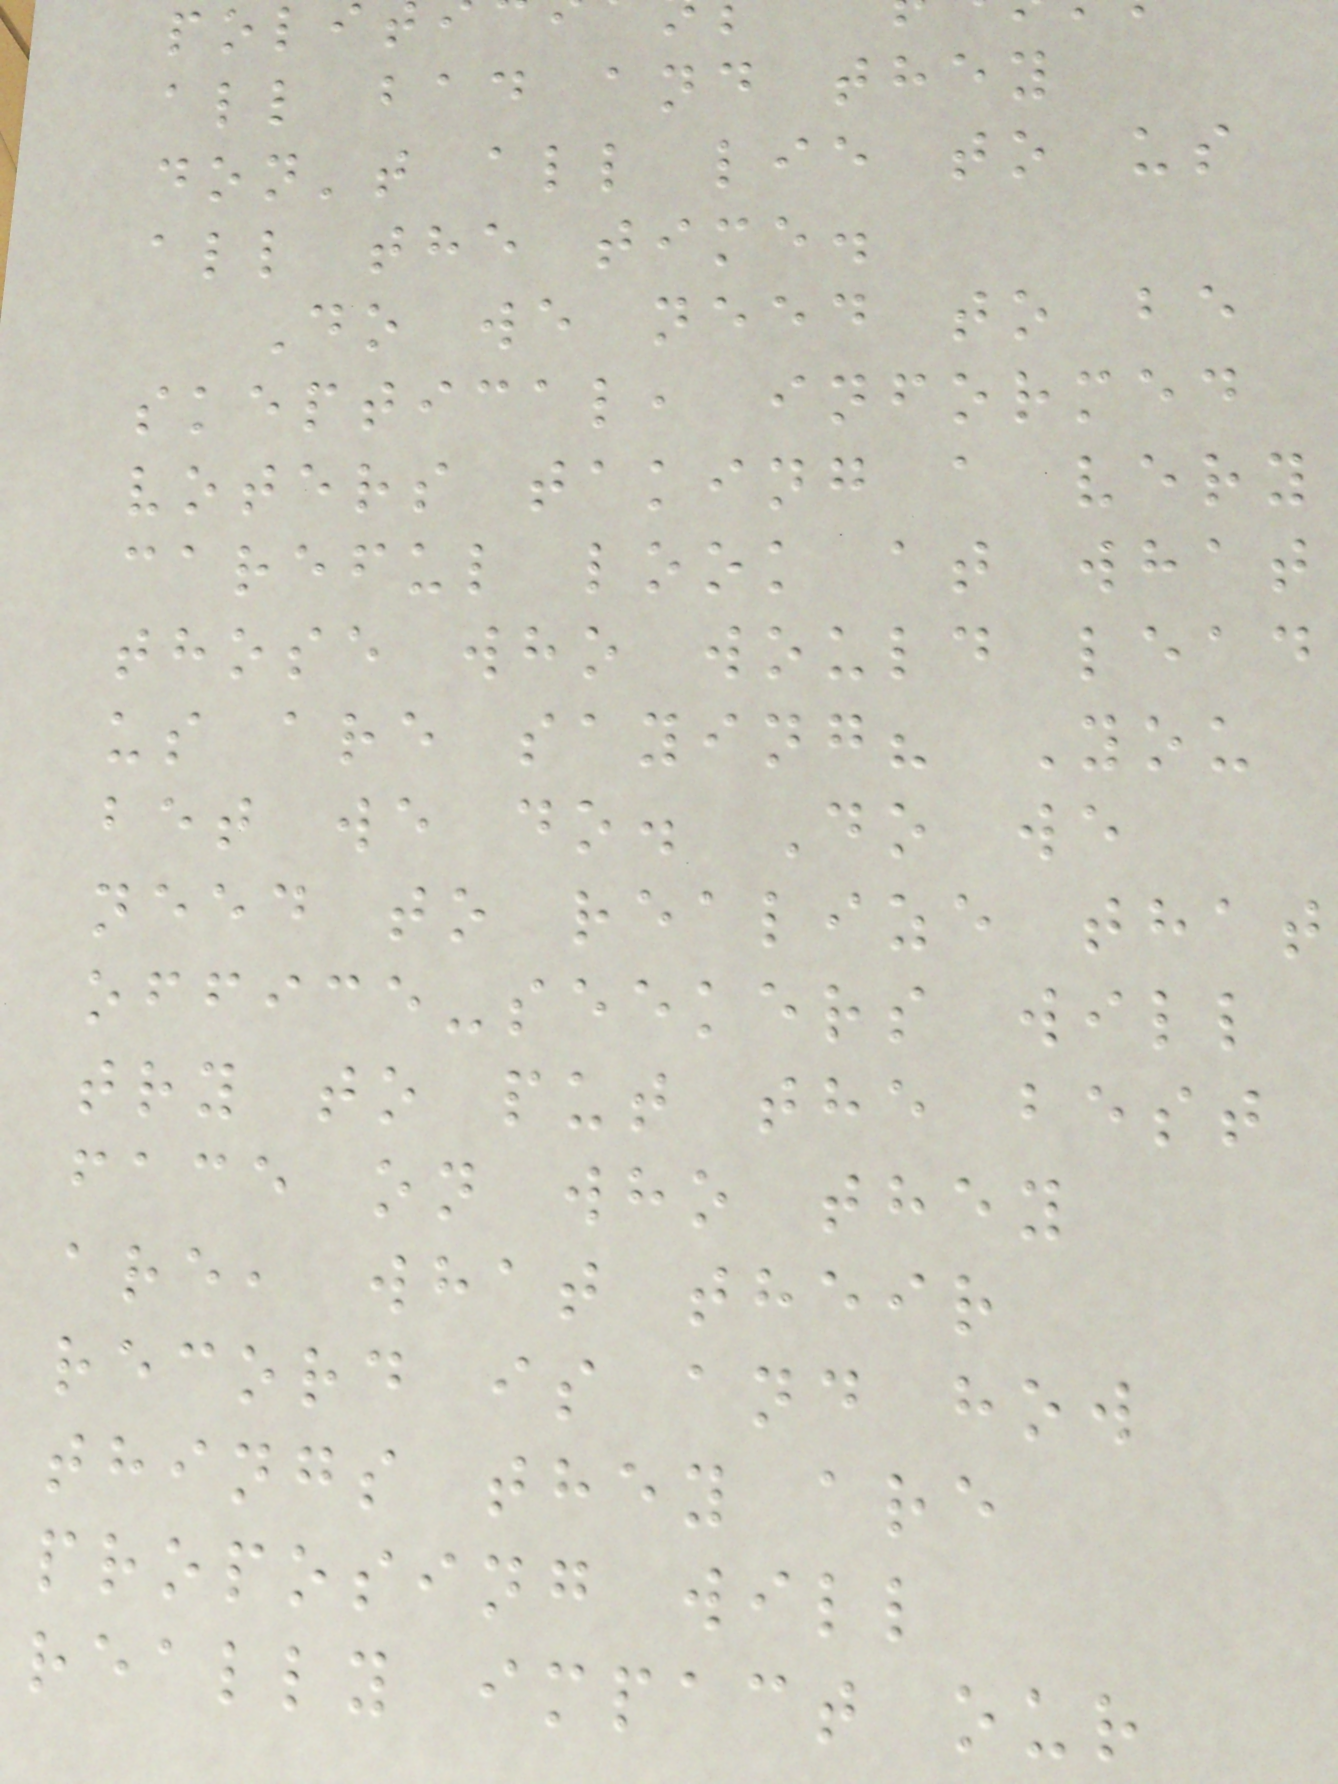all bad and they
don't all lie to us
all the time.
Do we need to be
skeptical, informed
voters taking a very
careful look at what
those who would lead
us are saying? You
bet we do. Do we
need to realize that
office-seekers will
try to put the best
face on who they
are, what their
record is and how
things they are
proposing will
really impact our
